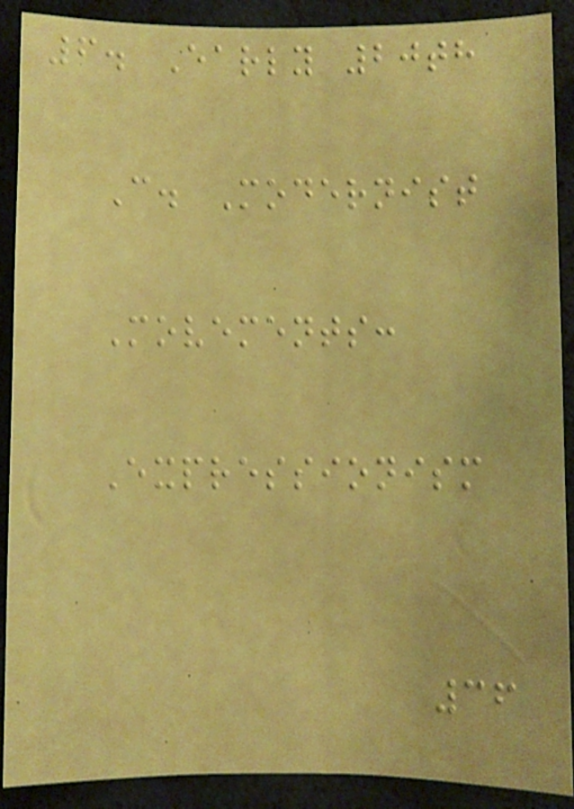6. Early 20th
C. Modernist
Movements:
Expressionism
36
